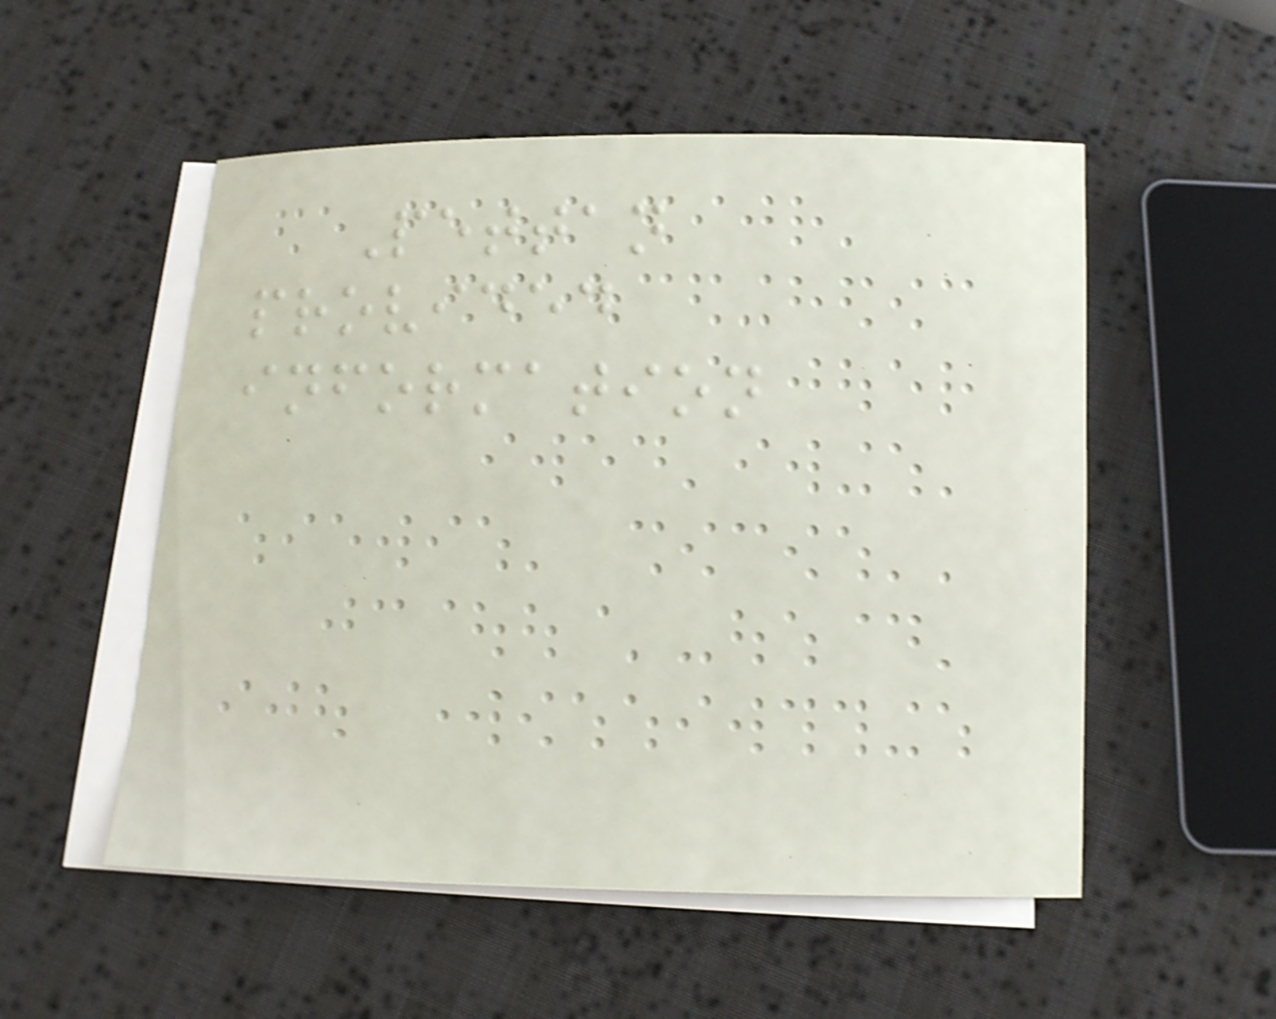Pettan
provided
information
